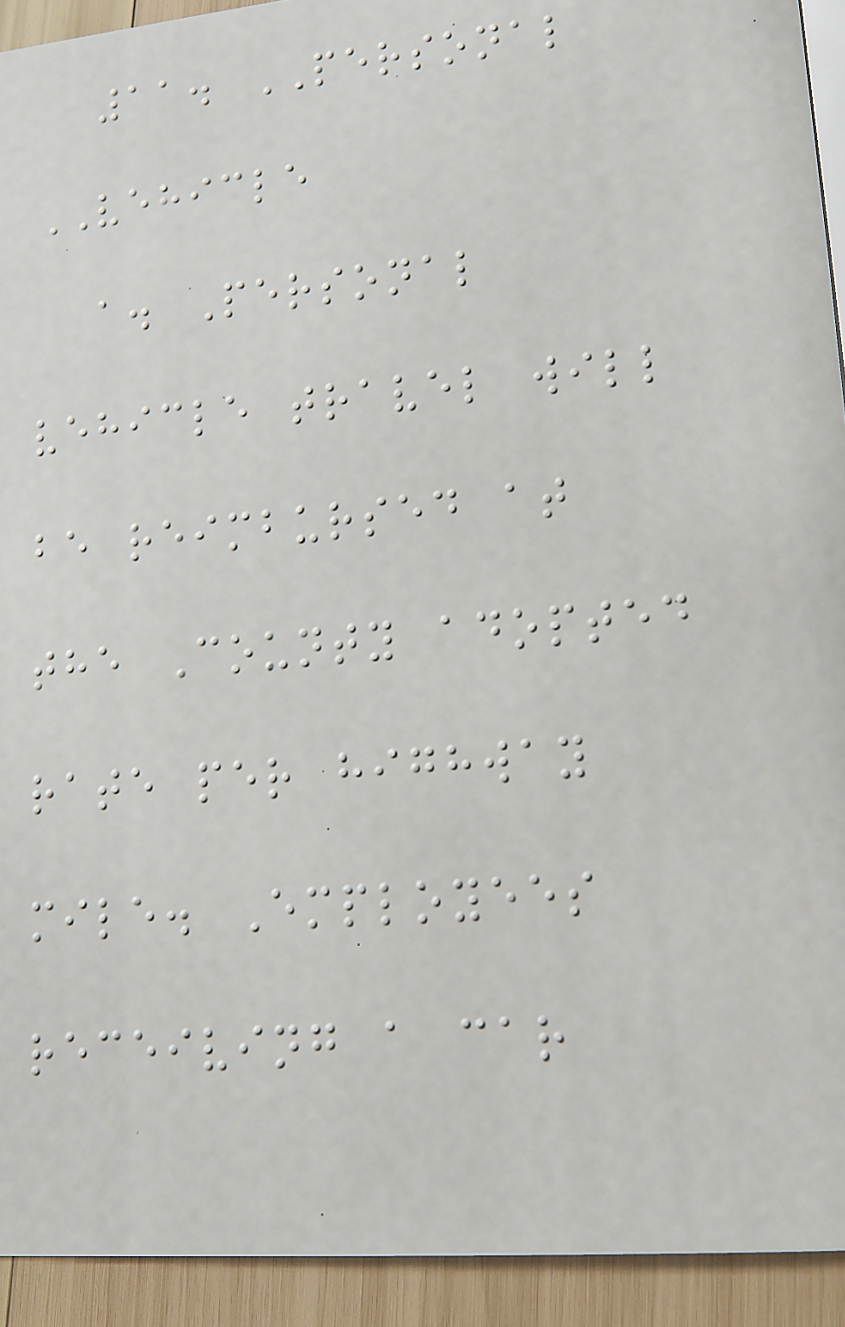11. PERSONAL
VEHICLE
a. Personal
vehicle travel will
be reimbursed at
the County adopted
rate per highway
mile. Employees
receiving a car
